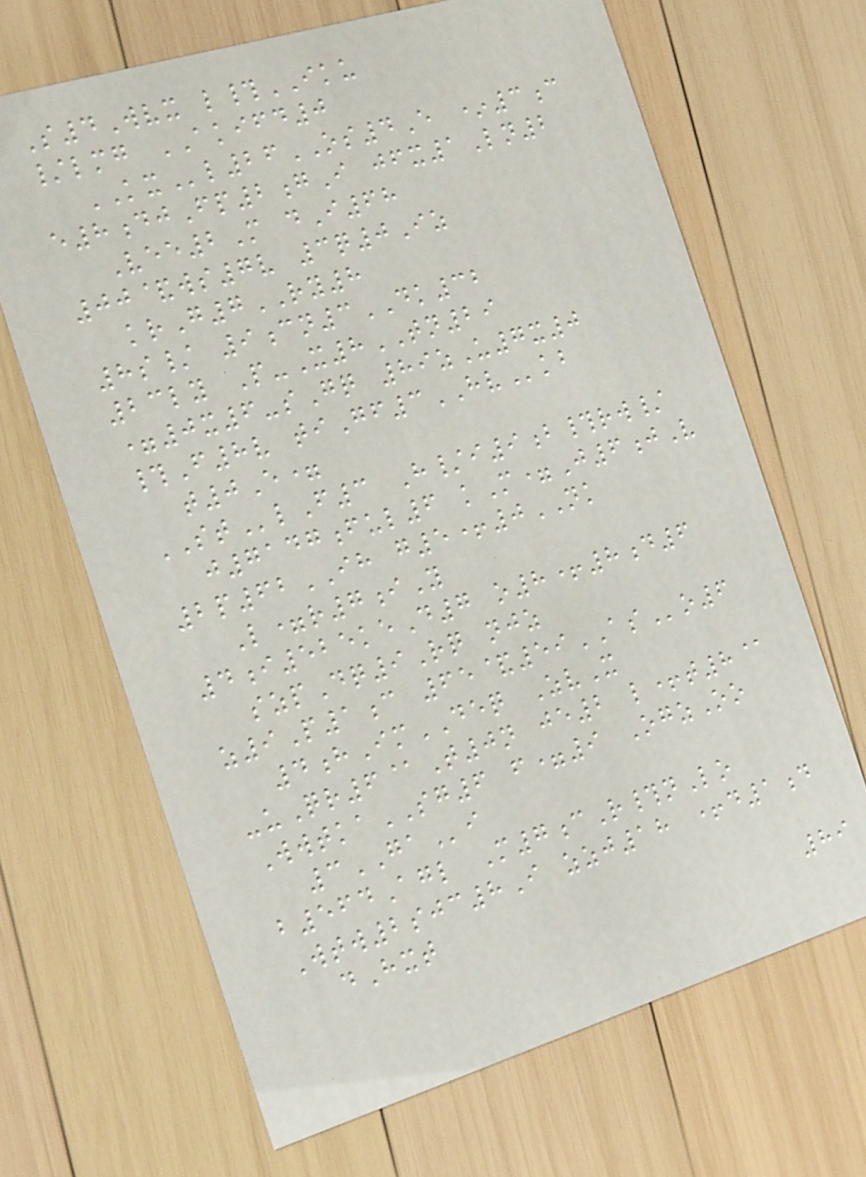S4Wvx l#IKU
/lmg AKIFD0
KXl26OS4E *3c
e8djFp2gI jfx1Ln2
Vee2M dI68
00&ws7v 3q0Iz
krG7RY8
8s/ 9cn3DK32
23ly P-X8TN29
=0x6-sGq 89zU7x0
#F8v tiGf3HVkb
t0E=
STlF3 H/i9b#rw/
j7147ful6 kM=J6jV
2p62IH g5+0NK
L=r7iY
4i525keD7 o8+8d6
szpDq9Rq njz
z9P1c 65&59ASo6
4hImDEQ ZvX
-uQr6@T0n je2 l+t8@
WwtkaSG6 f=9 OgzOo
3GAi
b564Agl M7cR#nLo
Wtw2sjc8I zzj18 +d1d
dHxt
89
